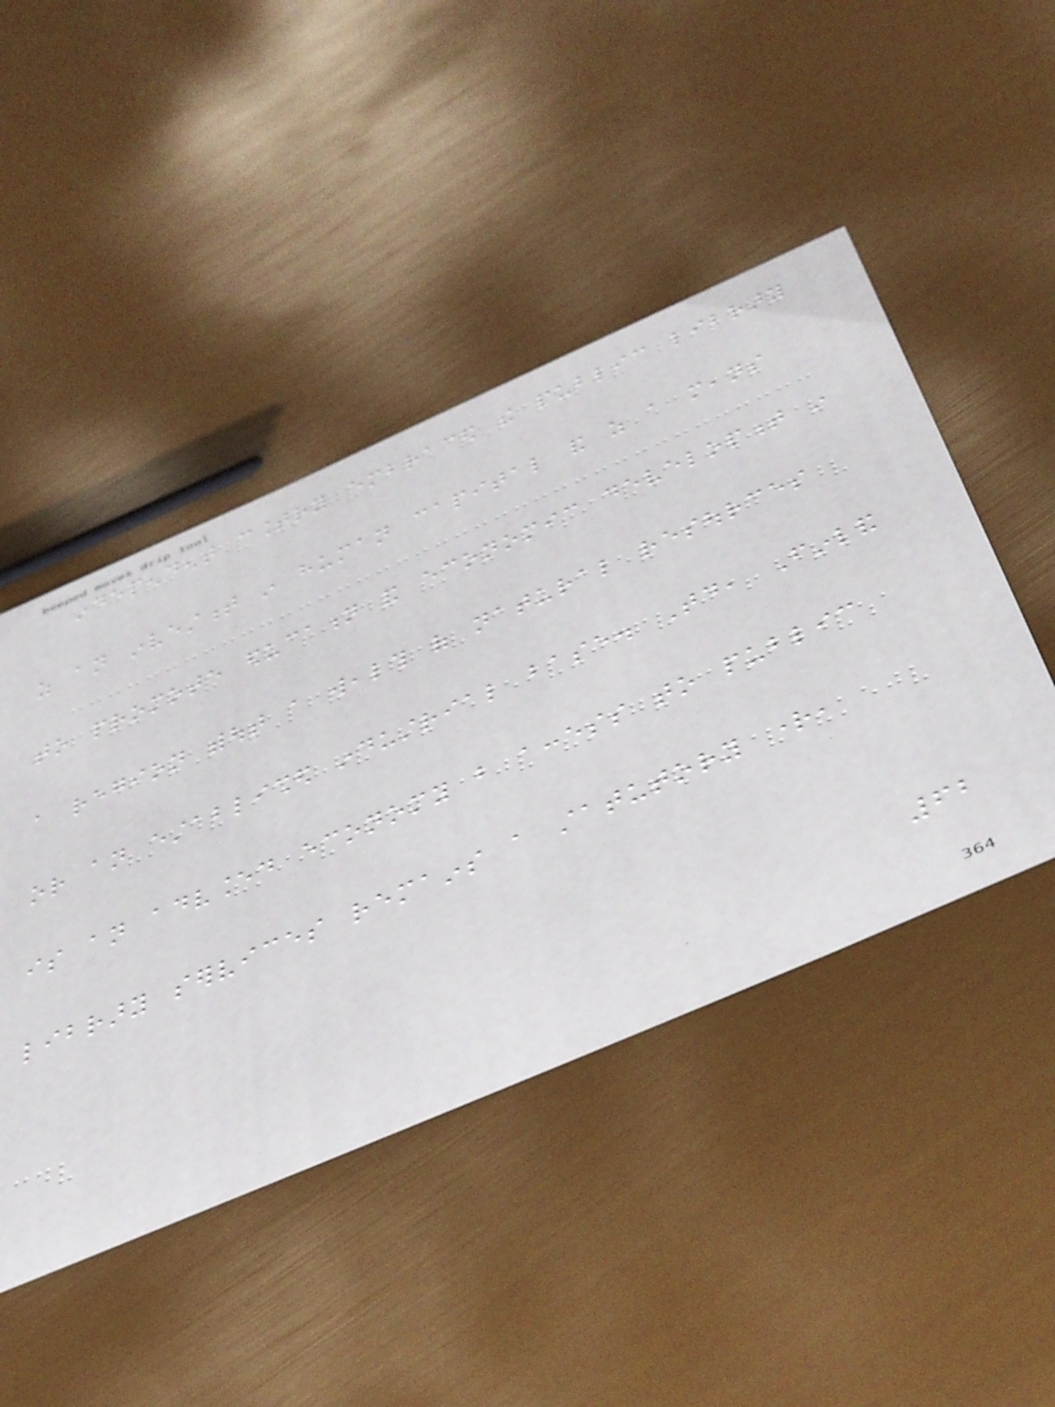independent country embraced the public library
as an investment in human capital and as a means
to promote education and economic development in
a region without a wealth of natural resources
or an established industrial base. Today, Finland
is an advanced economy but access to public
library services remains a statutory right,
62
